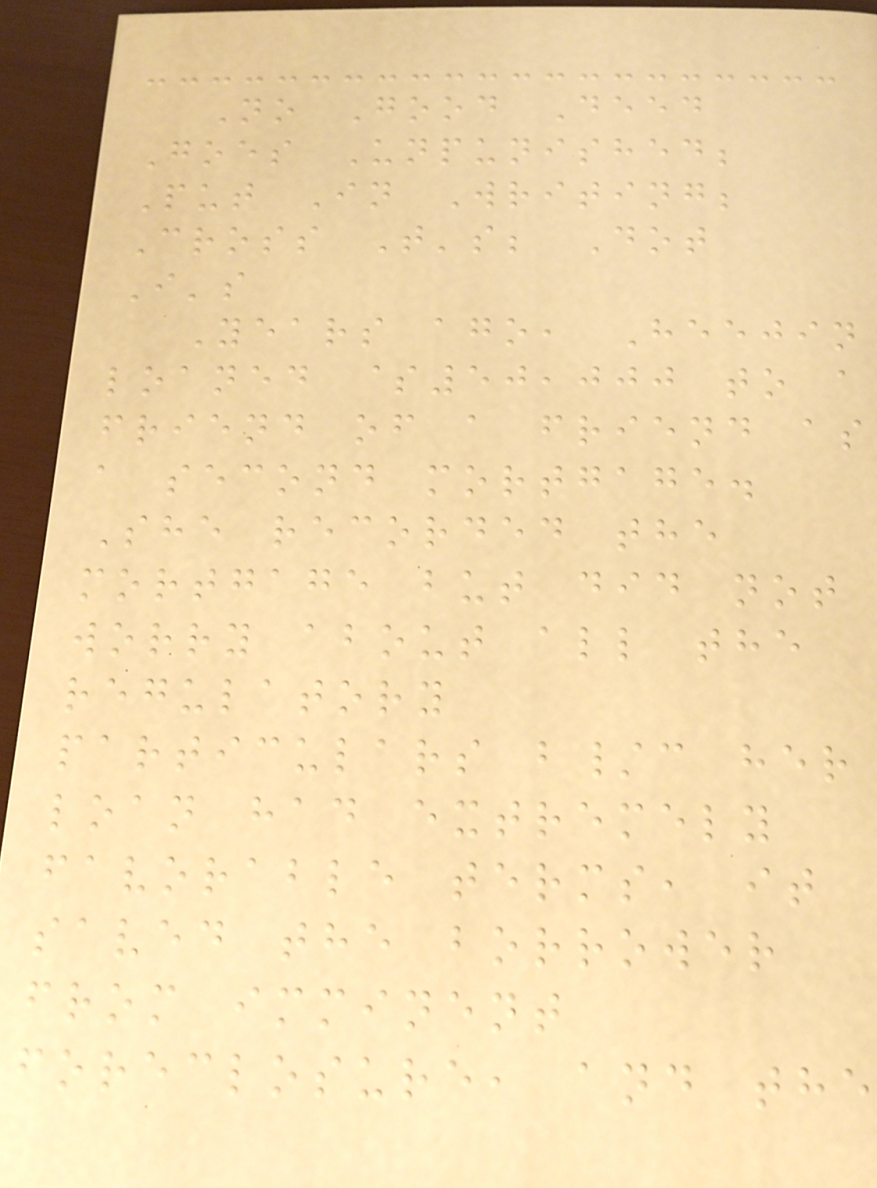No Good Deed
Goes Unpunished;
Put In Writing;
Cross T's; Dot
I's
Years ago, Heejin
loaned $50,000 to a
friend of a friend as
a second mortgage.
She recorded the
mortgage but did not
worry about all the
regulatory
particulars b/c her
loan had extremely
favorable terms, it
saved the borrower
from imminent
foreclosure, and the
